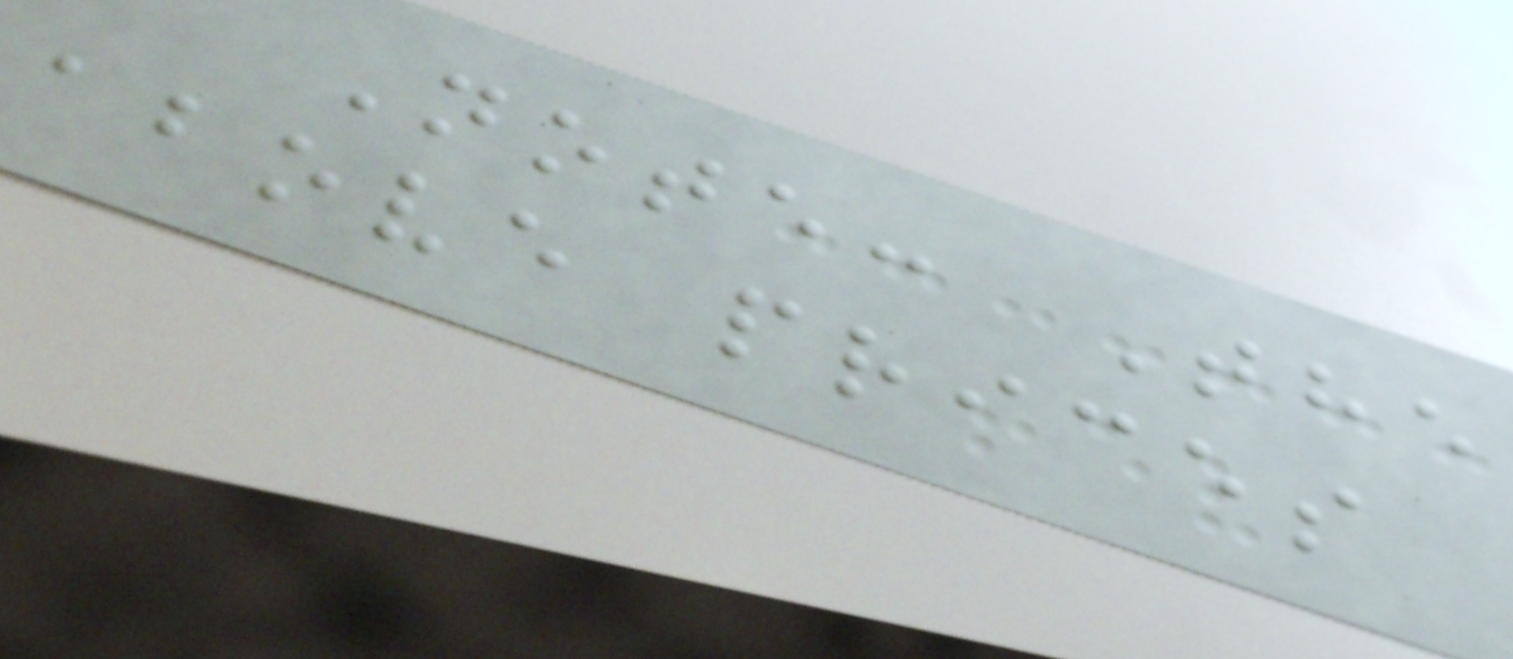Note: The
above prices
